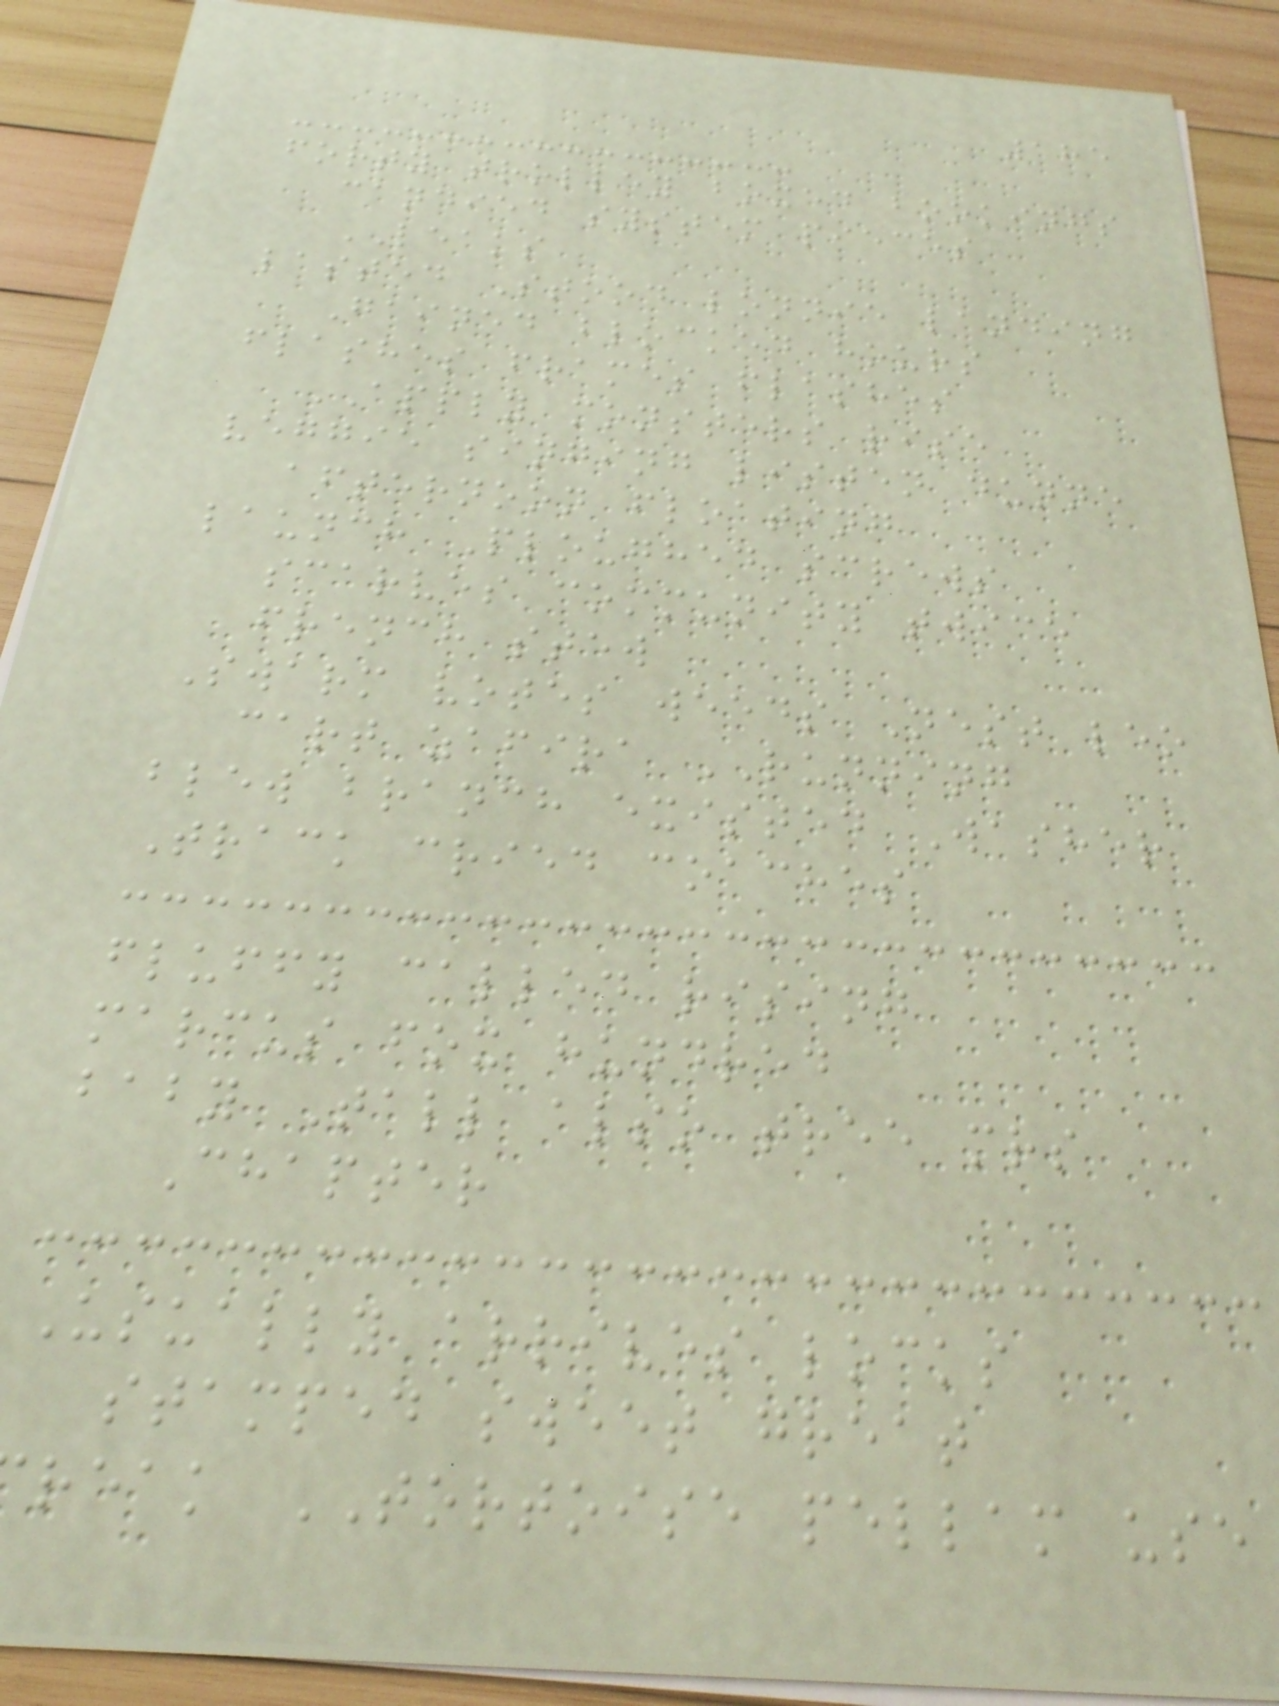185
forty trolley boxed bookings
candied system pieces
LEAKS
lasted Stood lonnie landing
Gained blocked hours
flashes frames flashes
APPLY monsters rise
veggie singing listen dunne
afternoon floating
launch Ploughed screws
scarves community twice
french stew
Swarm votes weeds Nest leo
cart zafira RUNNING
blew branch existed Washer
Track cried coaches
fluffy called rising
marcus fox hundred
baby Tall also tree mrs
Chapter
Usually arrives locks
stamped sweet great
reak TORTOISE pellam use
